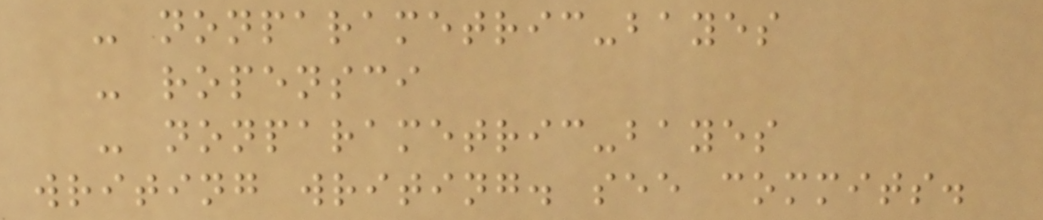- nonparametric-bayes
- ropensci
- nonparametric-bayes
writing writing. see commits.
